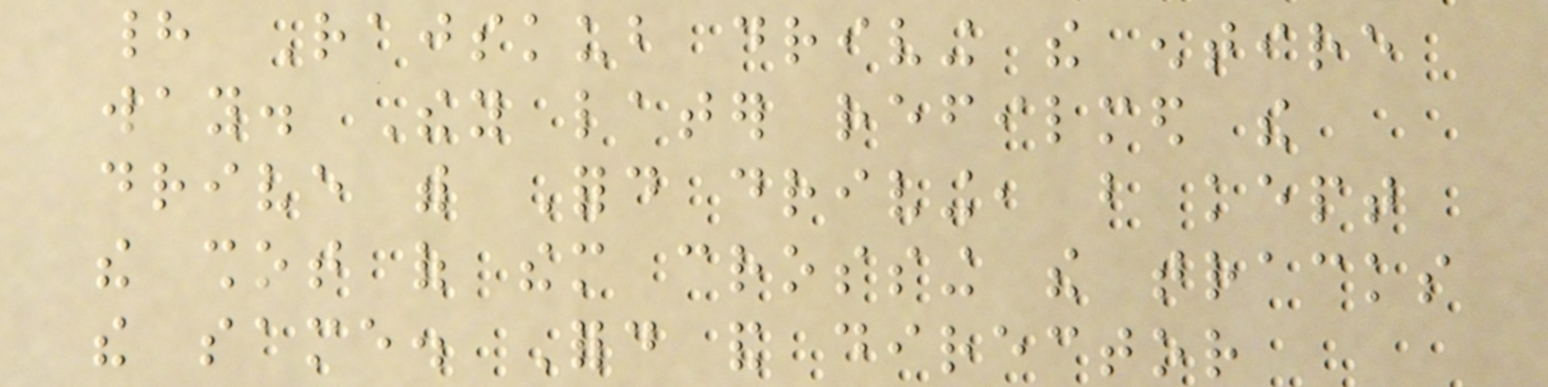had Rajskub driving the entire
way. They later refilmed the
drive with Ford driving, but kept
the shot of them crossing the tracks
the same. Ford and director
